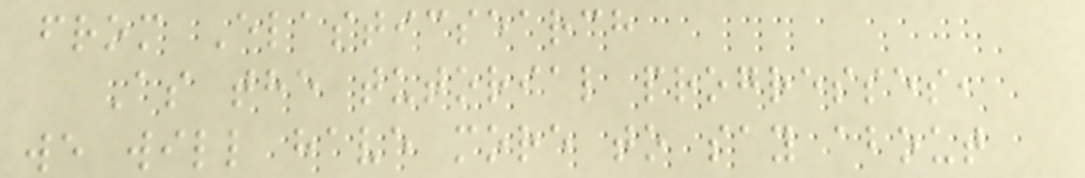from Elasticsearch
As the tutorial progresses,
we will have more to say about
